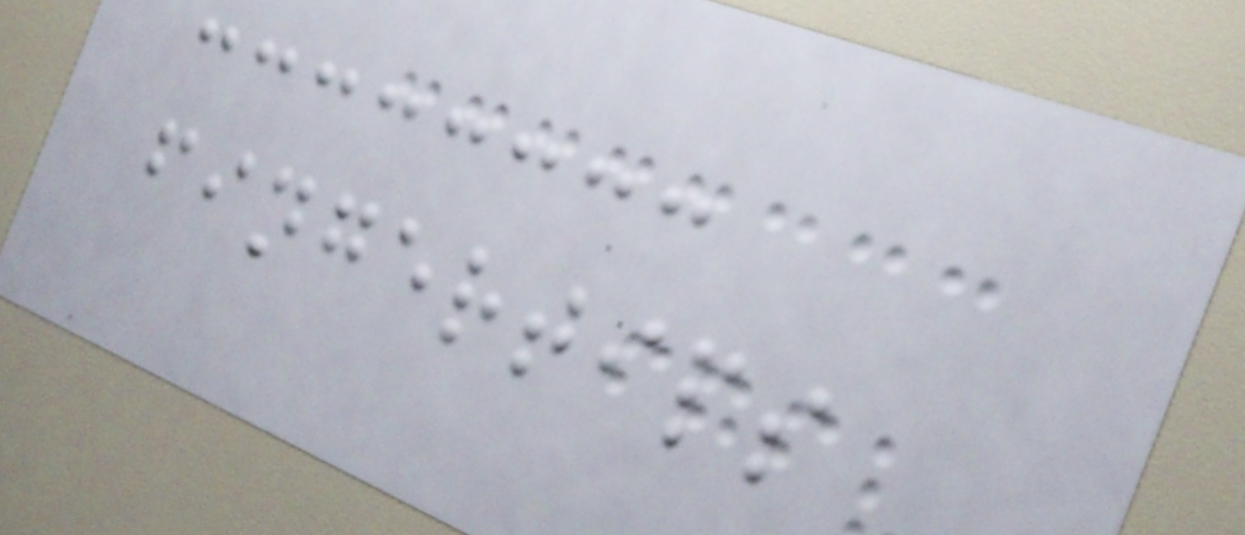fingertips
